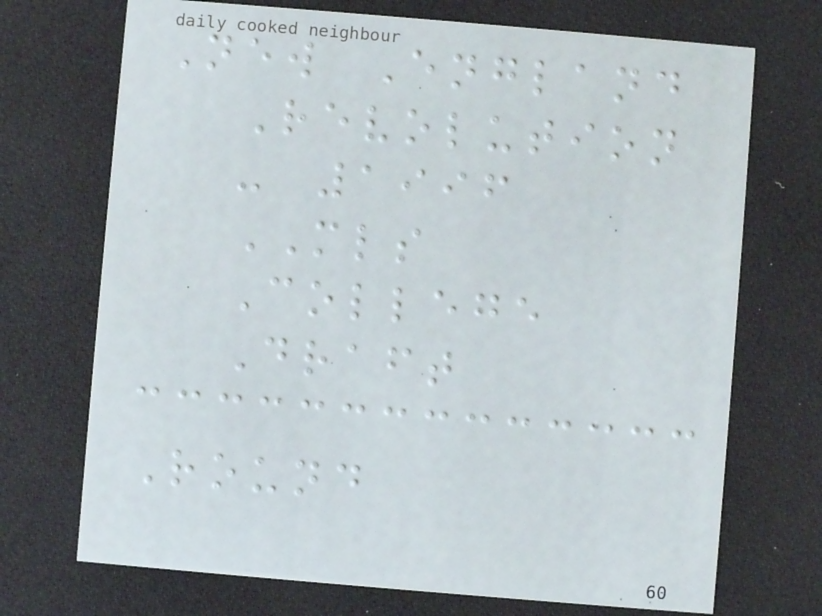New England
Revolution
- 1996
MLS
College
Draft
Round
